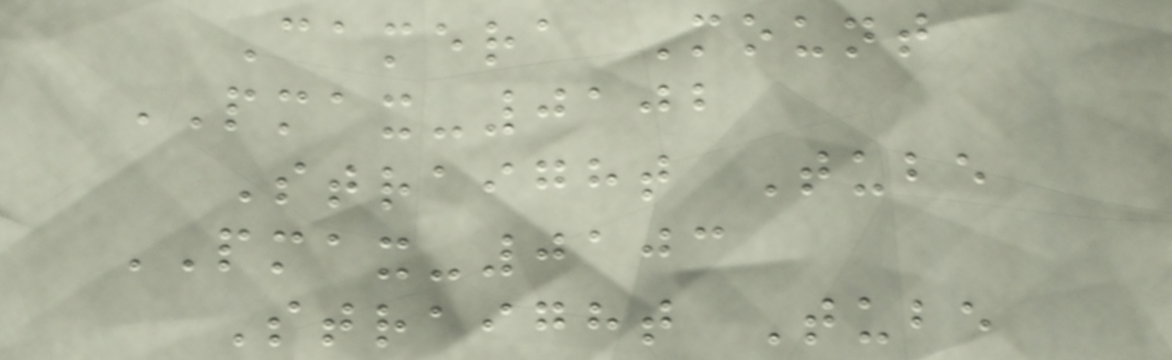Camera Mount
PMAX-0102
Straight Tube
PMAX-0103
Straight Tube
